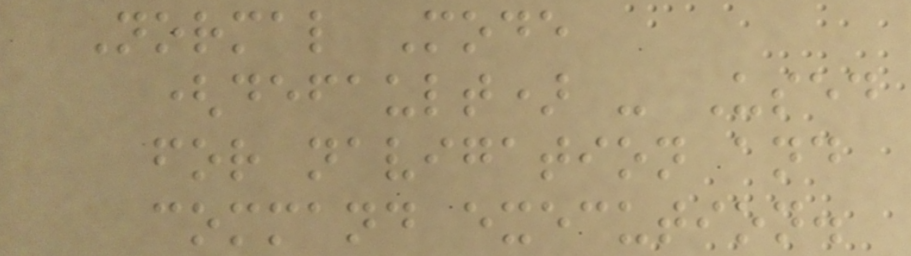Normal Mode
(default) - Used
for navigation and
command execution.
